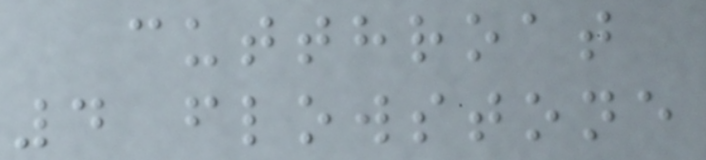cutthroat
4 flowstone
